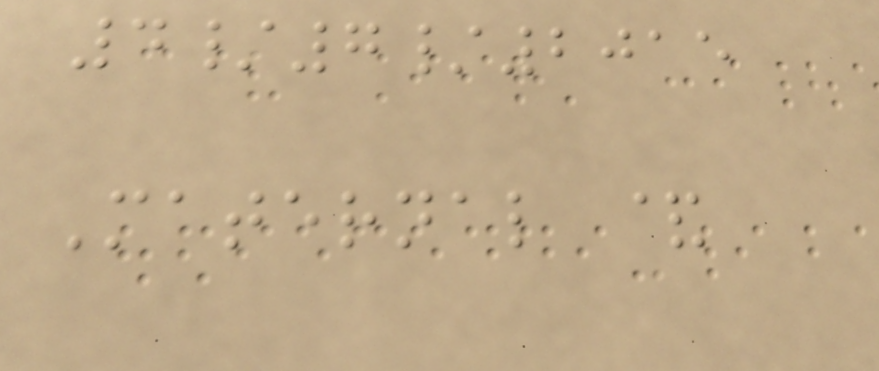4/7/2015
Maternal &
